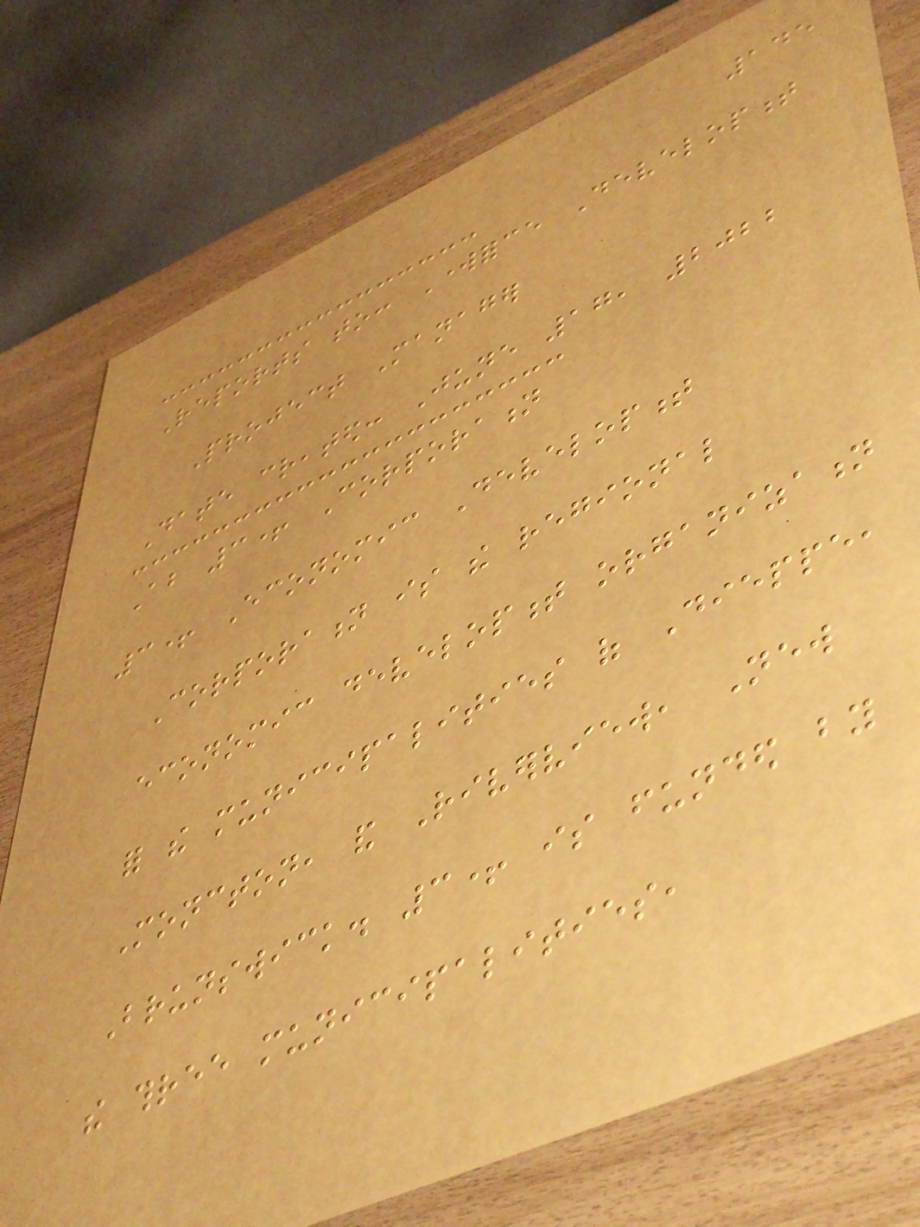145
Reports to: Workforce Development
Project Manager
Date created: June 17, 2022
About 3+ Corporation
3+ Economic Development
Corporation is the regional
economic development organization
for the municipalities of Dieppe,
Moncton, and Riverview, New
Brunswick. 3+ is funded by
the three municipalities,
